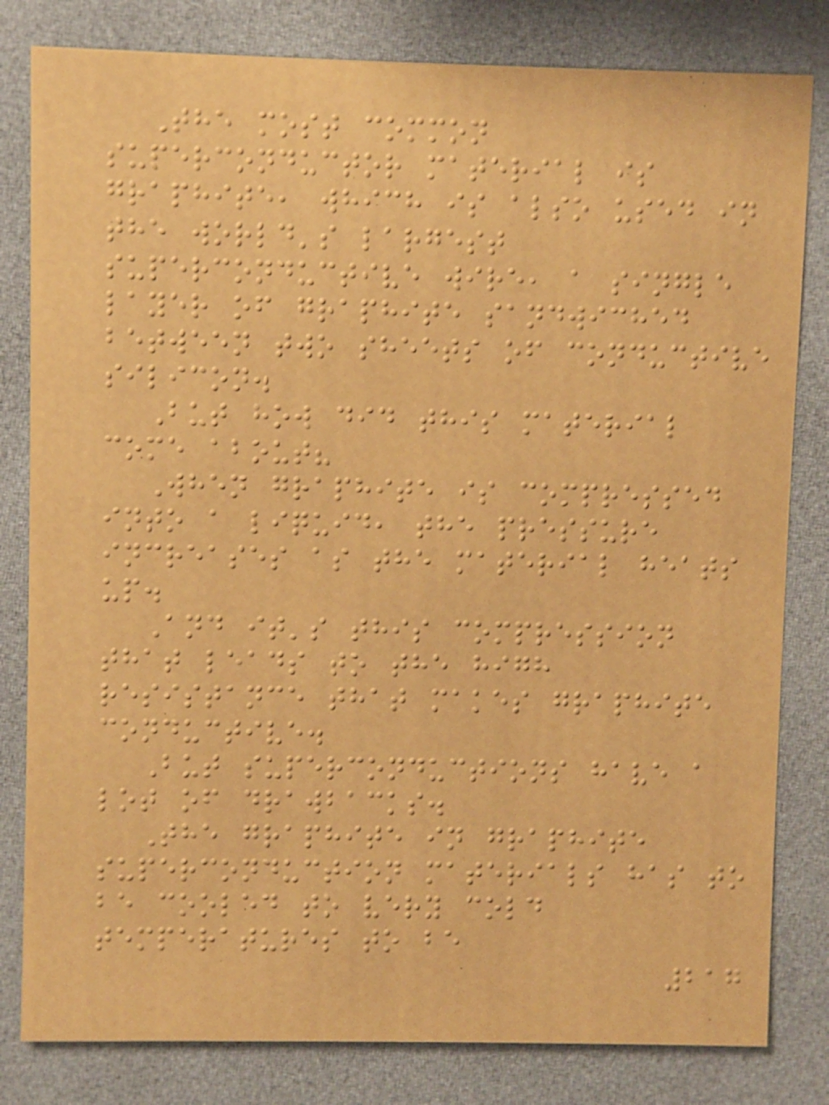The most common
superconductor material is
graphite, which is also used in
the world's largest
superconductive wire, a single
layer of graphite sandwiched
between two sheets of conductive
silicon.
But how did this material
come about?
When graphite is compressed
into a liquid, the pressure
increases as the material heats
up.
And it's this compression
that leads to the high
resistance that makes graphite
conductive.
But superconductions have a
lot of drawbacks.
The graphite in graphite
superconduction materials has to
be cooled to very cold
temperatures to be
217
